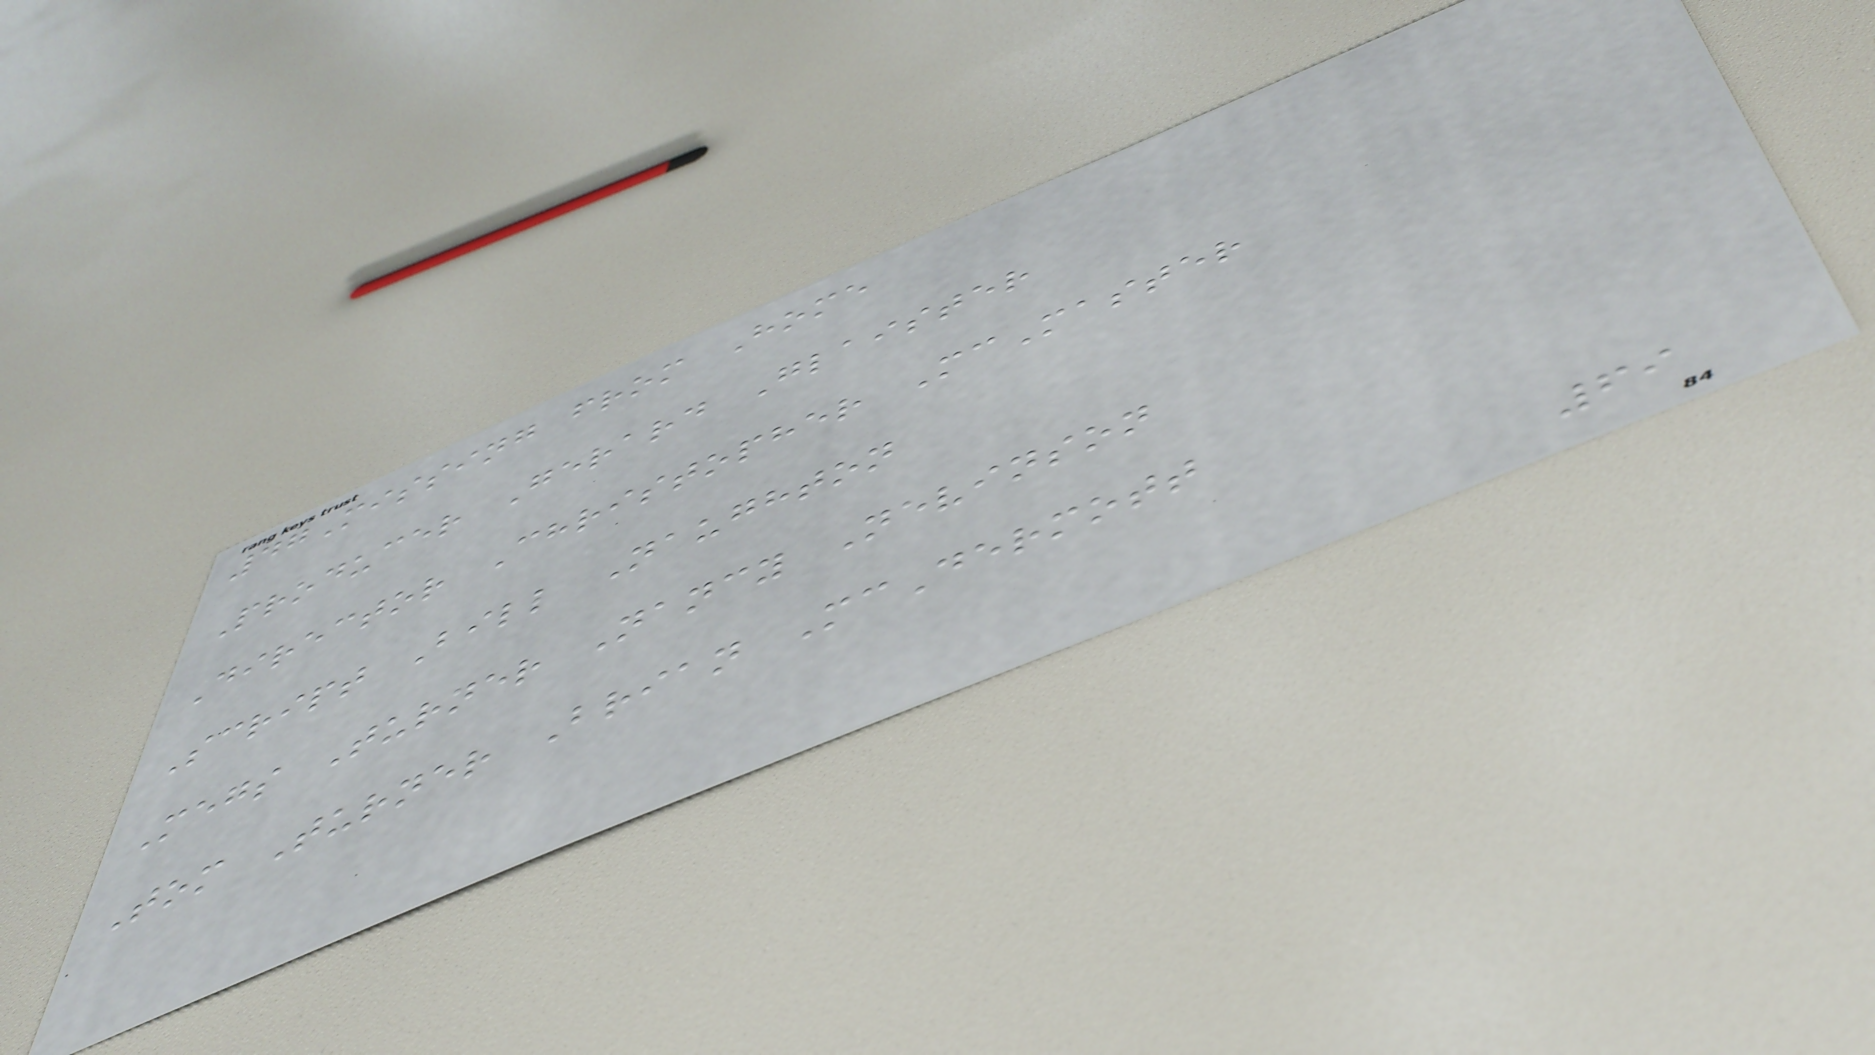47Missing from Home
Producer Gerard Glaister
Director Christopher McMaster
Script Bill Naughton
Megs Turner Nancy Nevinson
Tom Turner Brian McDermott
69
